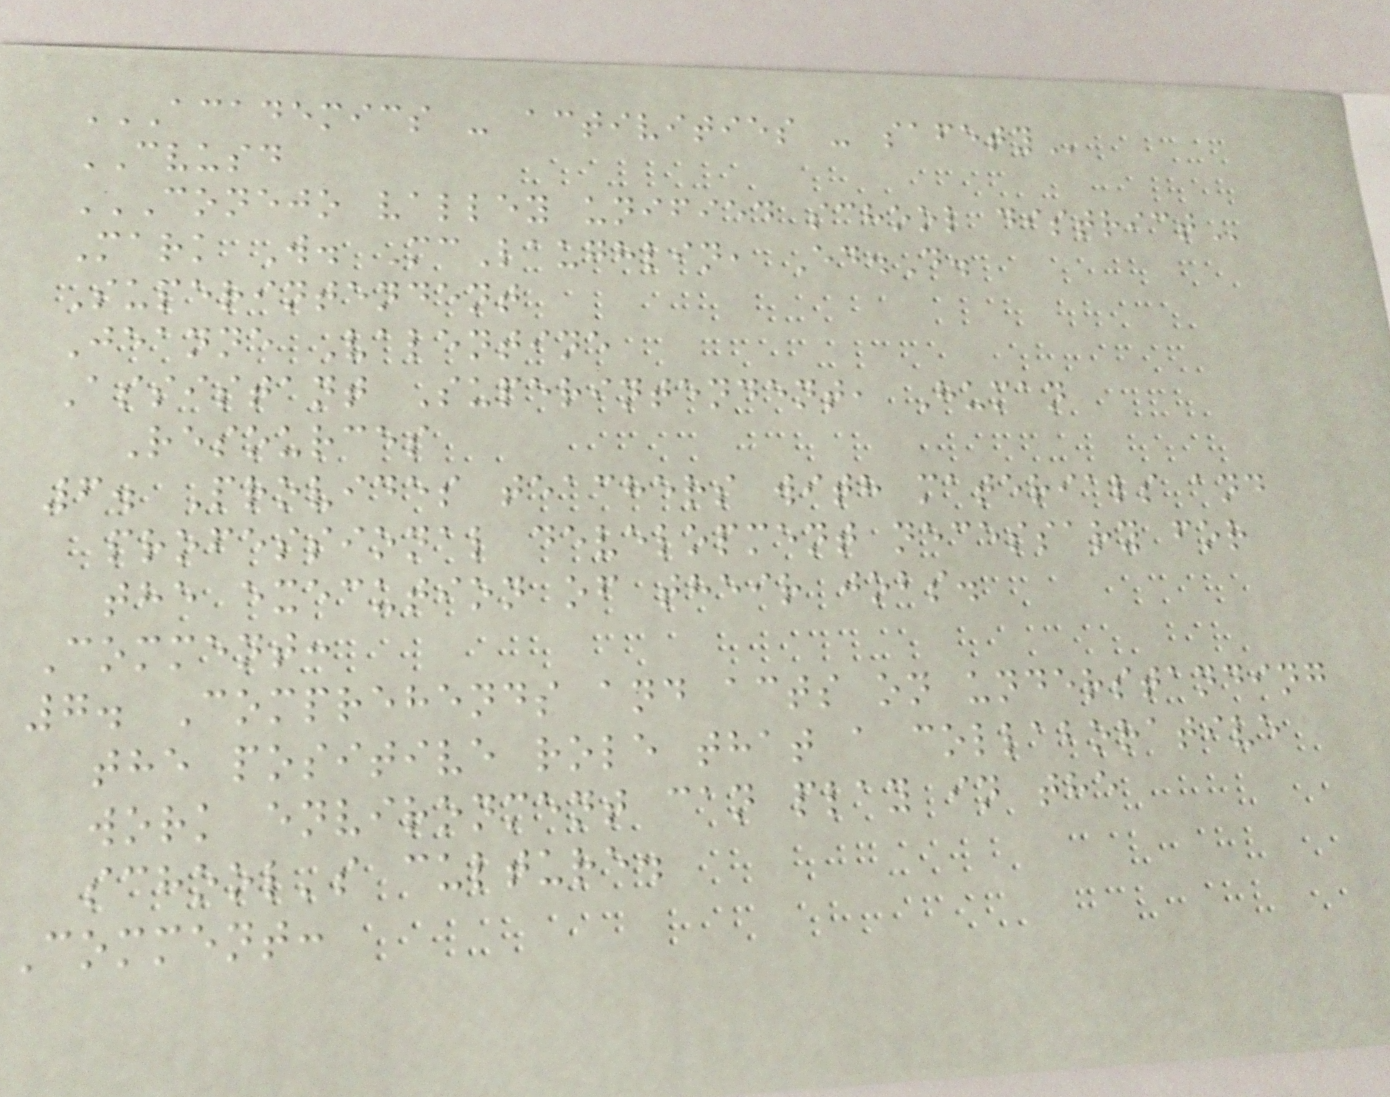ACADEMICS - ACTIVITIES - SAFETY
CVUSD
CONEJO VALLEY UNIFIED SCHOOL DISTRICT
Mark W. McLaughlin, Ed.D.
Superintendent
Jeanne Valentine
Assistant Superintendent, Human
Resources
6. Provides teachers with materials and
professional development necessary for
the execution of their jobs.
Comment:
7. Comprehends and acts on understanding
the positive role that a collaborative
work environment can play in the
school's culture.
Comment:
